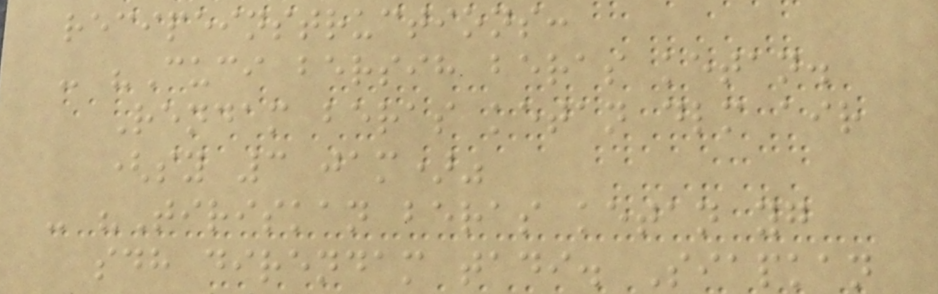recipeinstructions:
- "Cuci bersih beras ketan.
Rendam beras ketan dlm air
(sy 3 jam)"
- "Tiriskan beras ketan yg
sdh direndam tadi. Siapkan
